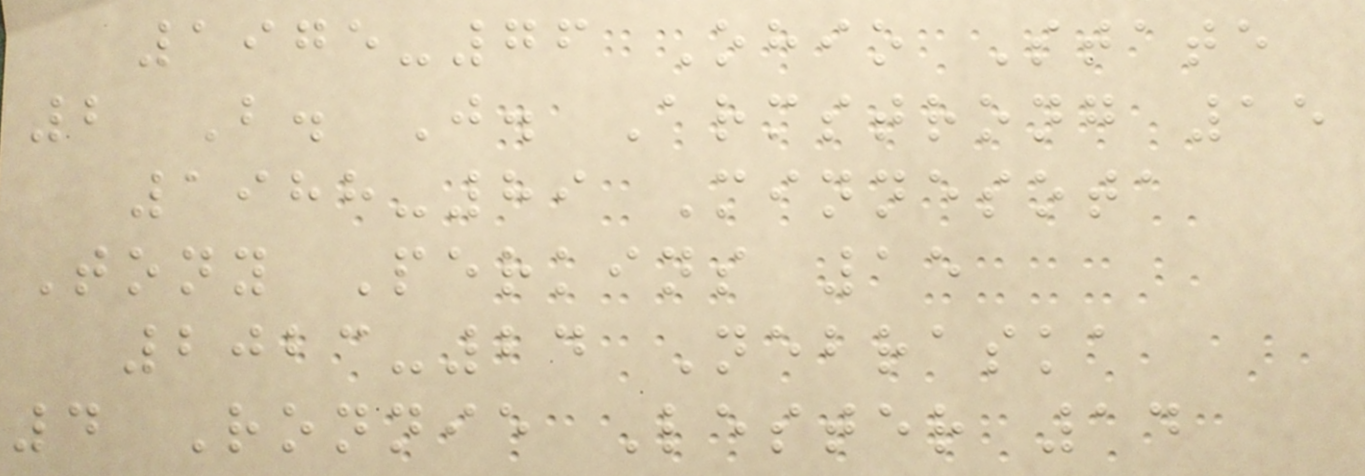1975-76 Ohio State
2 B. J. Armstrong 15
1988-89 Minnesota
Tony Perkins 15
2023-24 Nebraska
4 Ronnie Lester 14
